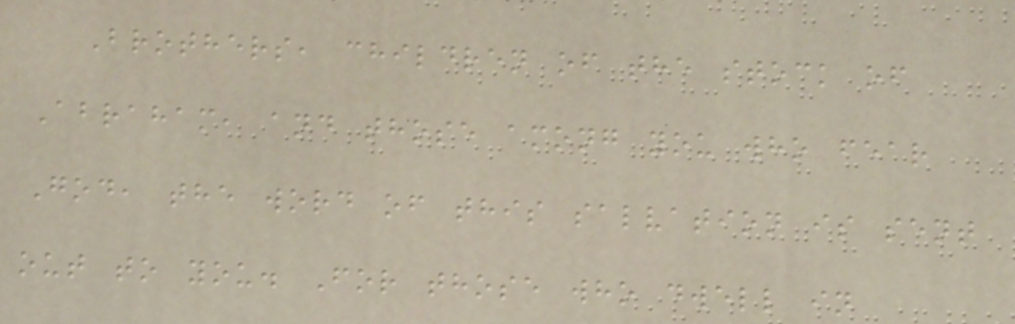Brothers, children of the stock of
Abraham, and those among you who fear
God, the word of this salvation is sent
out to you. For those who dwell in
